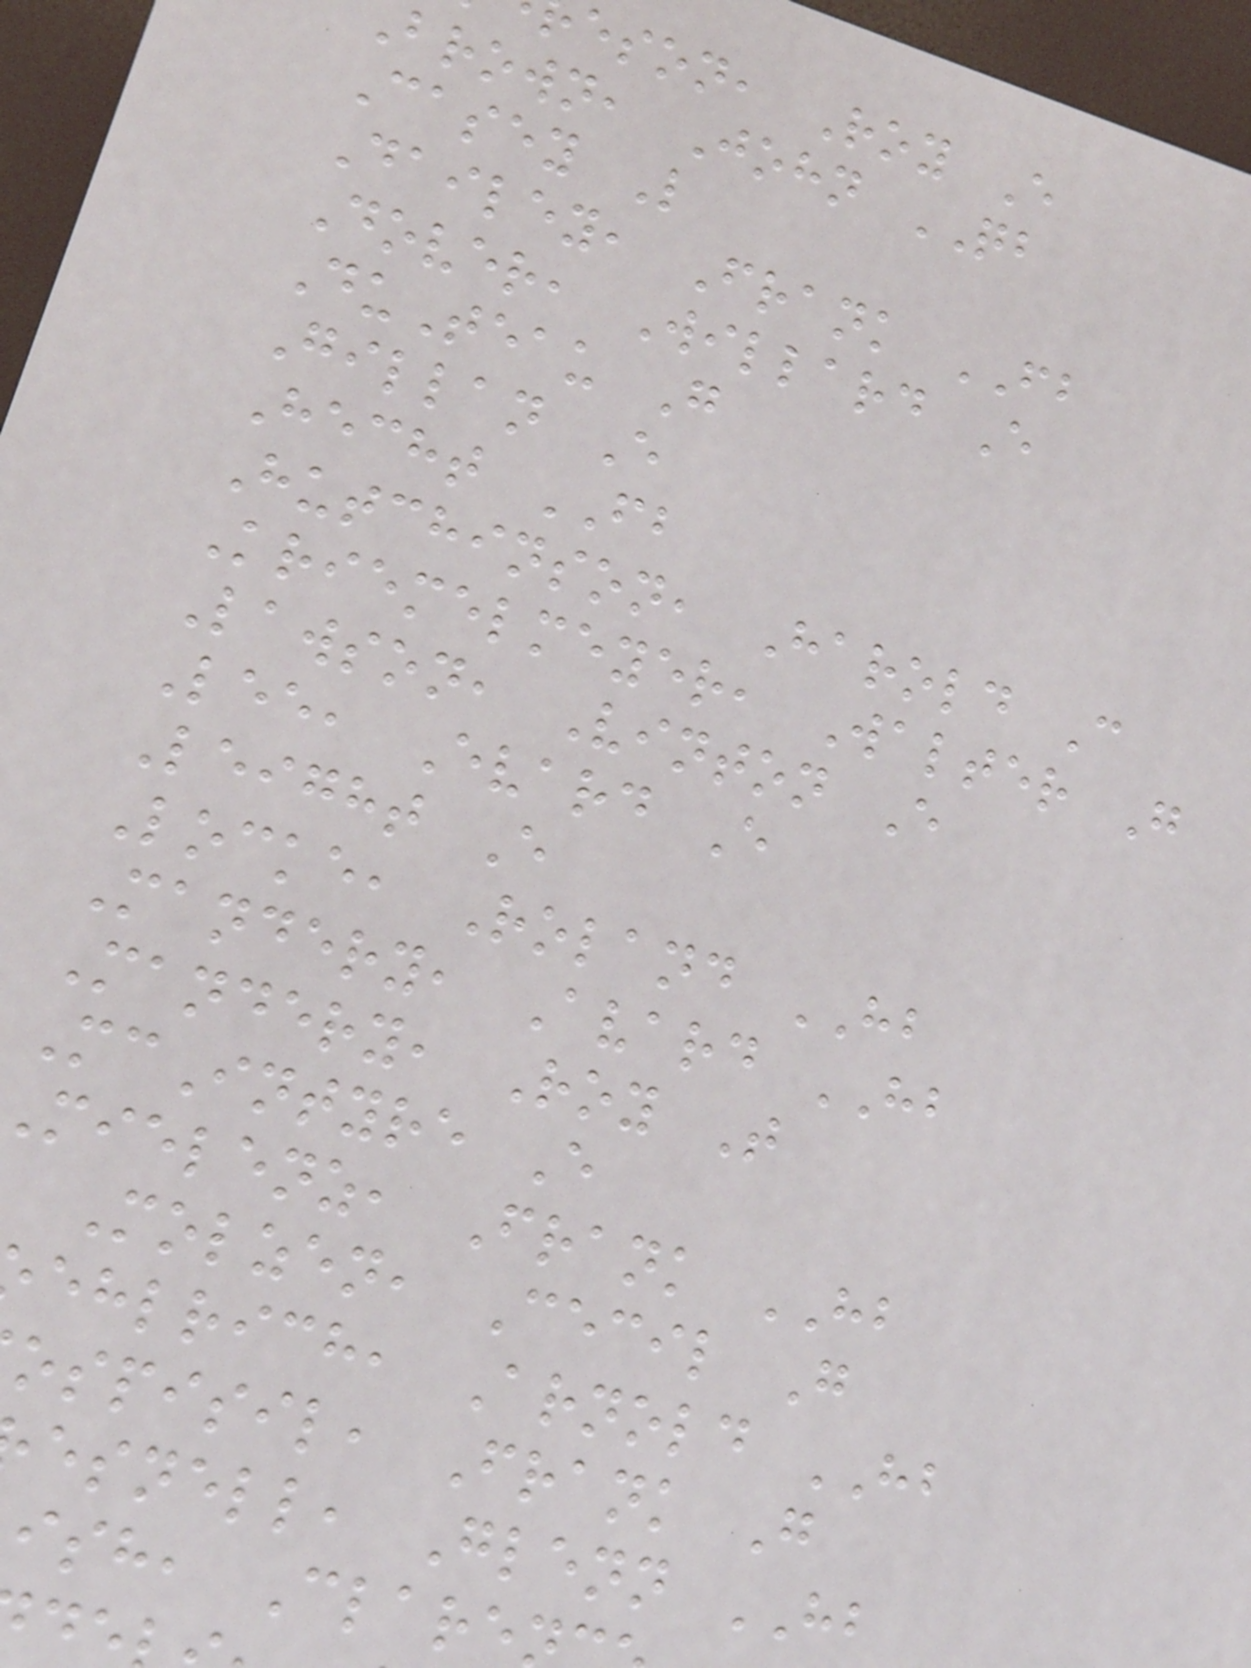eson, Roy E
brown, John QB
Casey L
Dailey, Frank FB
Dover, Willard E
DuTeau G
Gillan E
Hecht FB
Hutchinson, Harold C
Kriemelmeyer, Walter G
Lawson, Vinton E
Lee, Evard E
Leight E
Locke, Roland HB
Mandery, Avard HB
Mandery, Roy T
McIntyre E
mielenz, Frank HB
Molzen, Cecil G
ehlrich, Arnold HB
ospisil, Frank G
esnell, Glenn HB
ish, Clare
